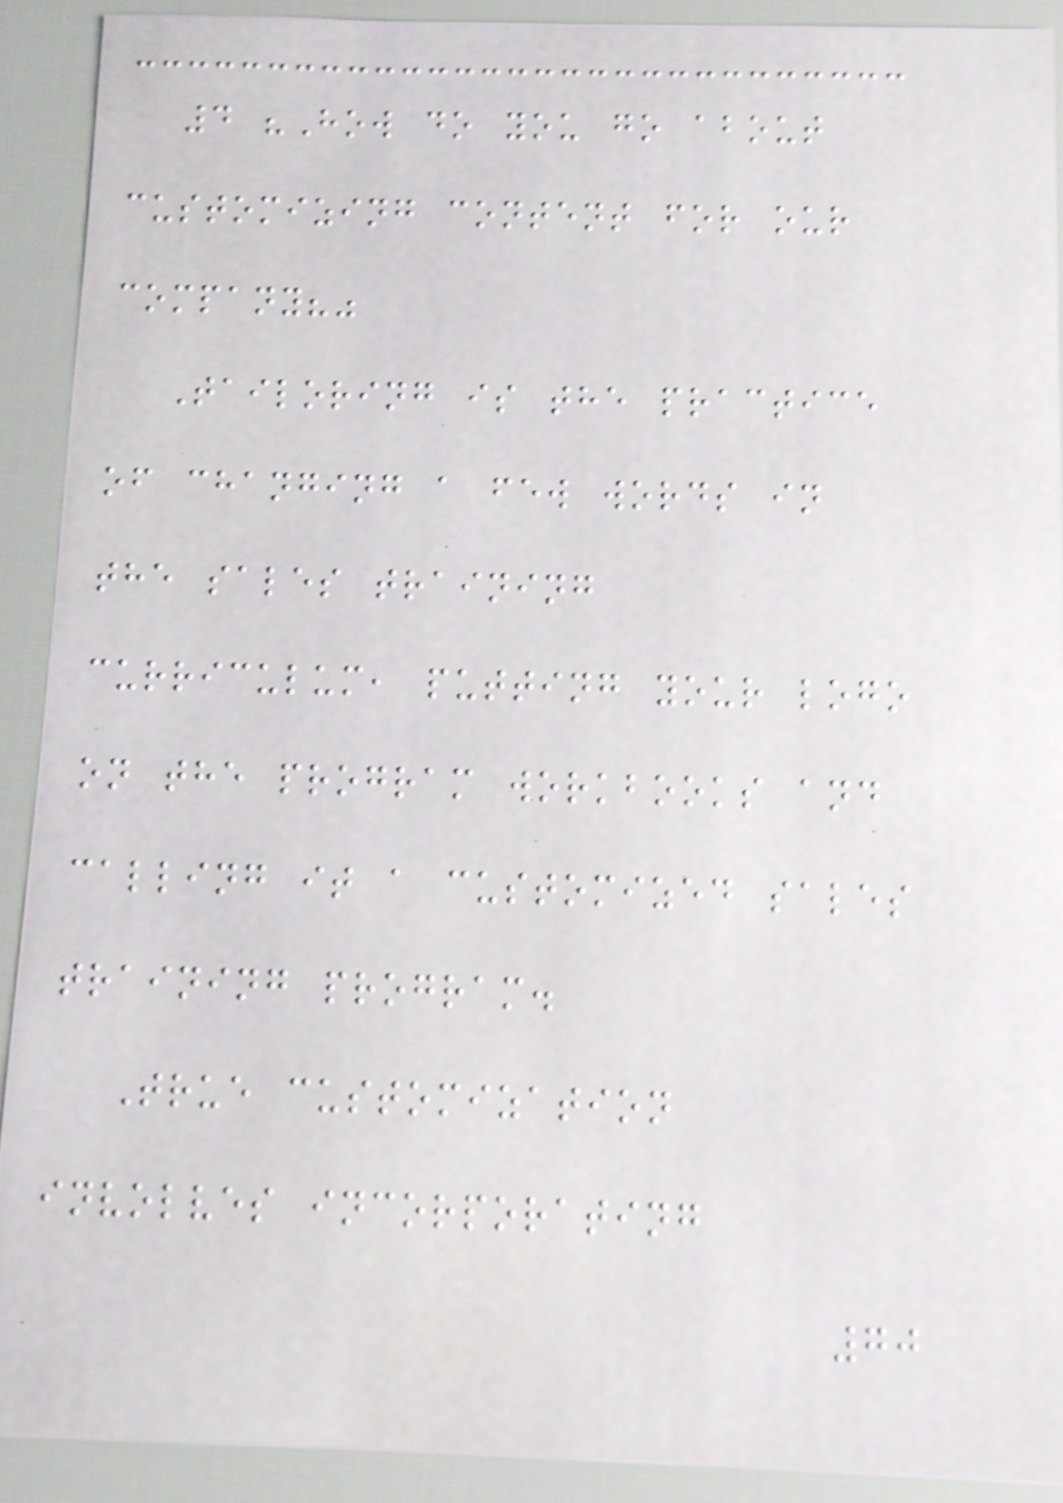4 "How do you go about
customizing content for our
company?"
Tailoring is the practice
of changing a few words in
the sales training
curriculum, putting your logo
on the program workbooks and
calling it a customized sales
training program.
True customization
involves incorporating
70
